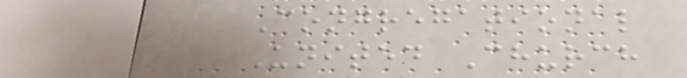Congregational
United Church
